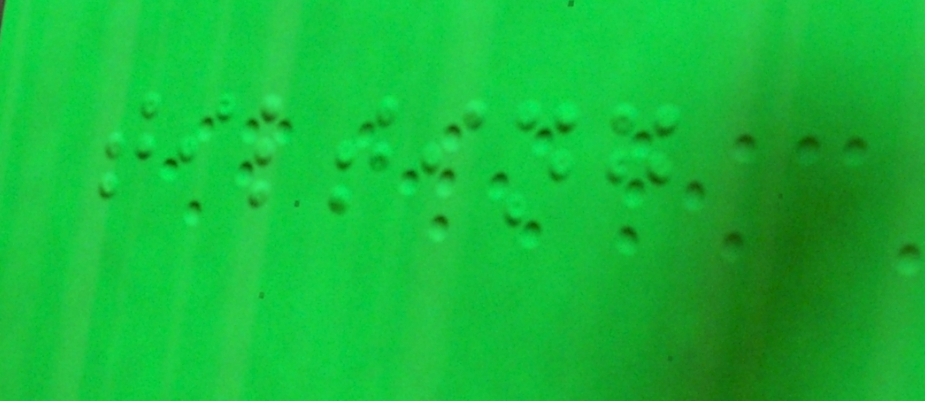tilting
